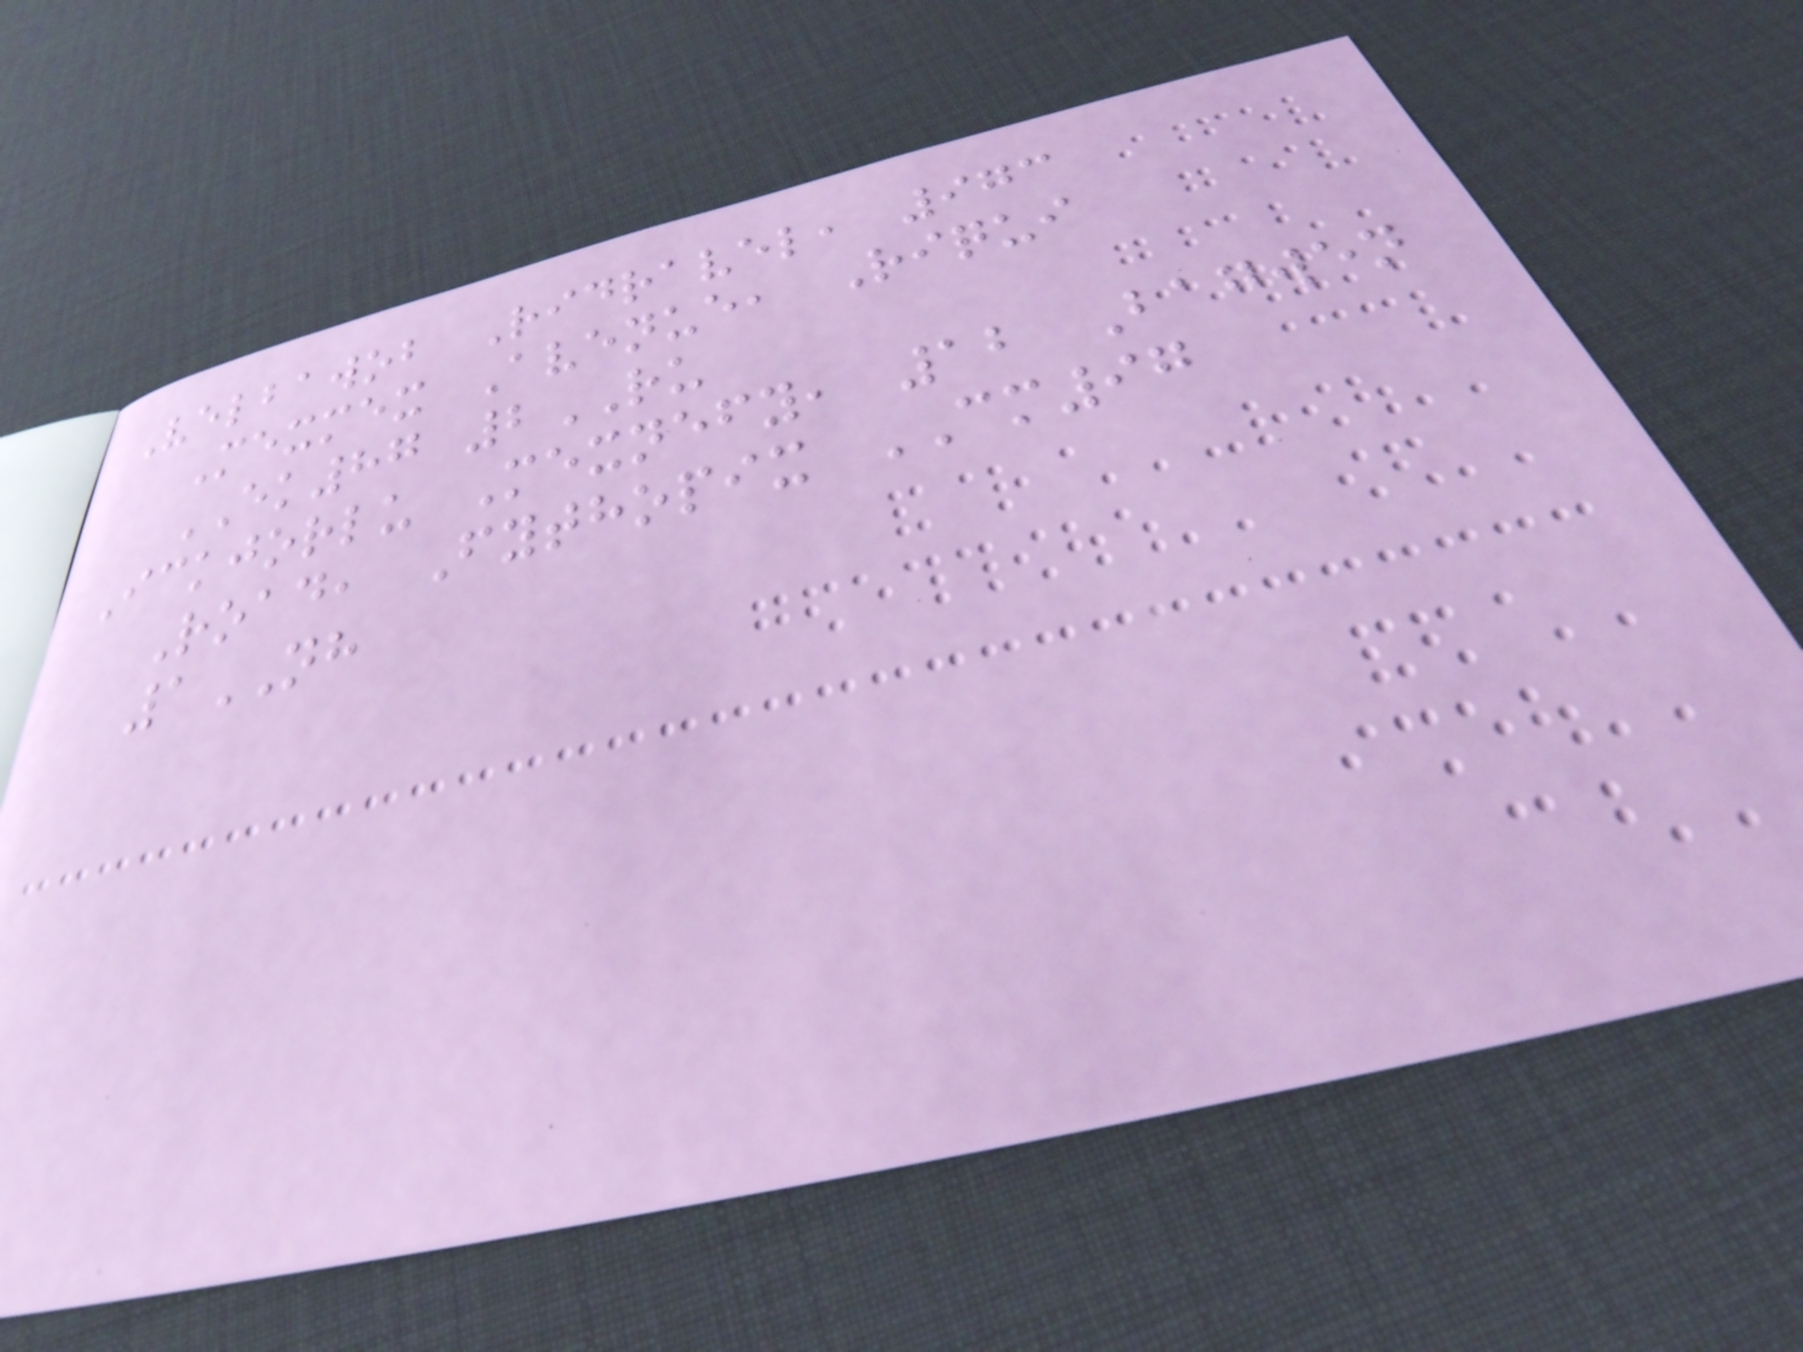Velbawob Ridravel, 973
Mexmex Avenue, Riqui
EK87 2RU
Ickjorlu Mexnefy, 12 Bagwen
Road, Fythopix CM97
1NH
